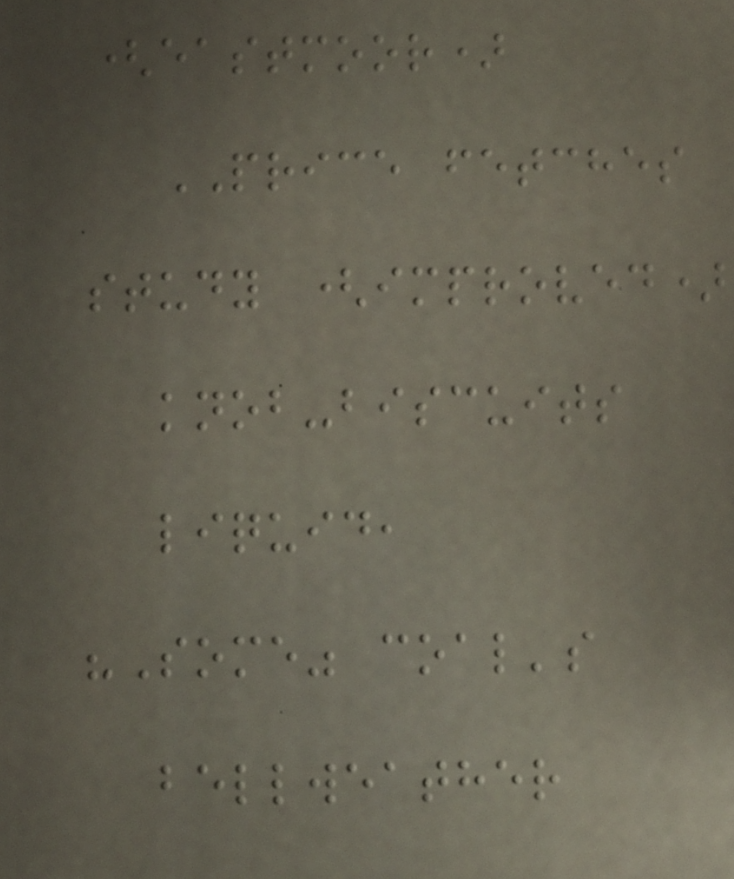(eastmoor)
PRICE fetches
study (improved)
knob-biscuits
liquid,
"Some" coal's
bellweather
